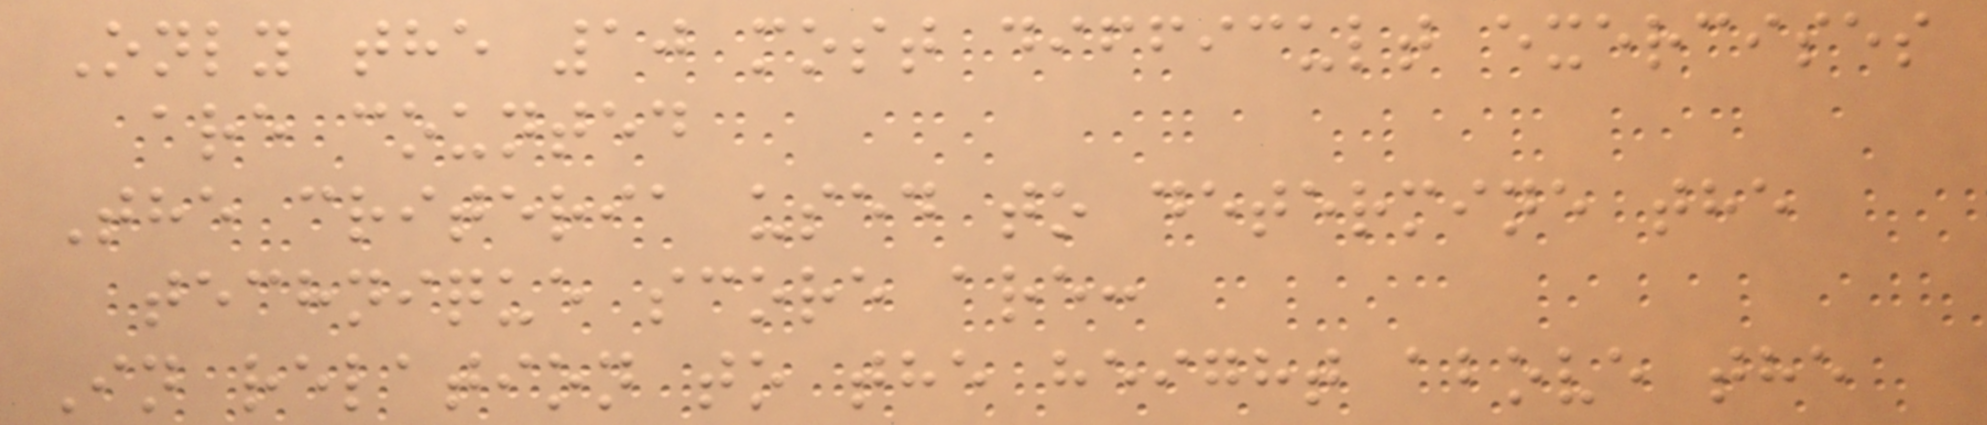Only the 10 most difficult exercises
are counted
The criteria used to determine the
technique score are:
In relation to the height above the
